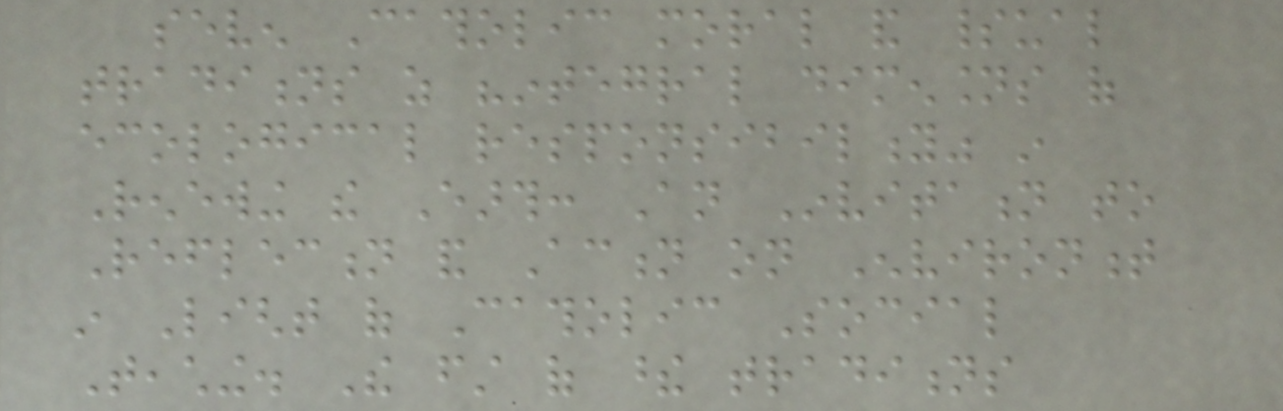seven Catholic moral and spiritual
traditions as "integral dimensions of
ecological responsibility" in
Renewing the Earth: An Invitation to
Reflection and Action on Environment
in Light of Catholic Social
Teaching. The first of these traditions
